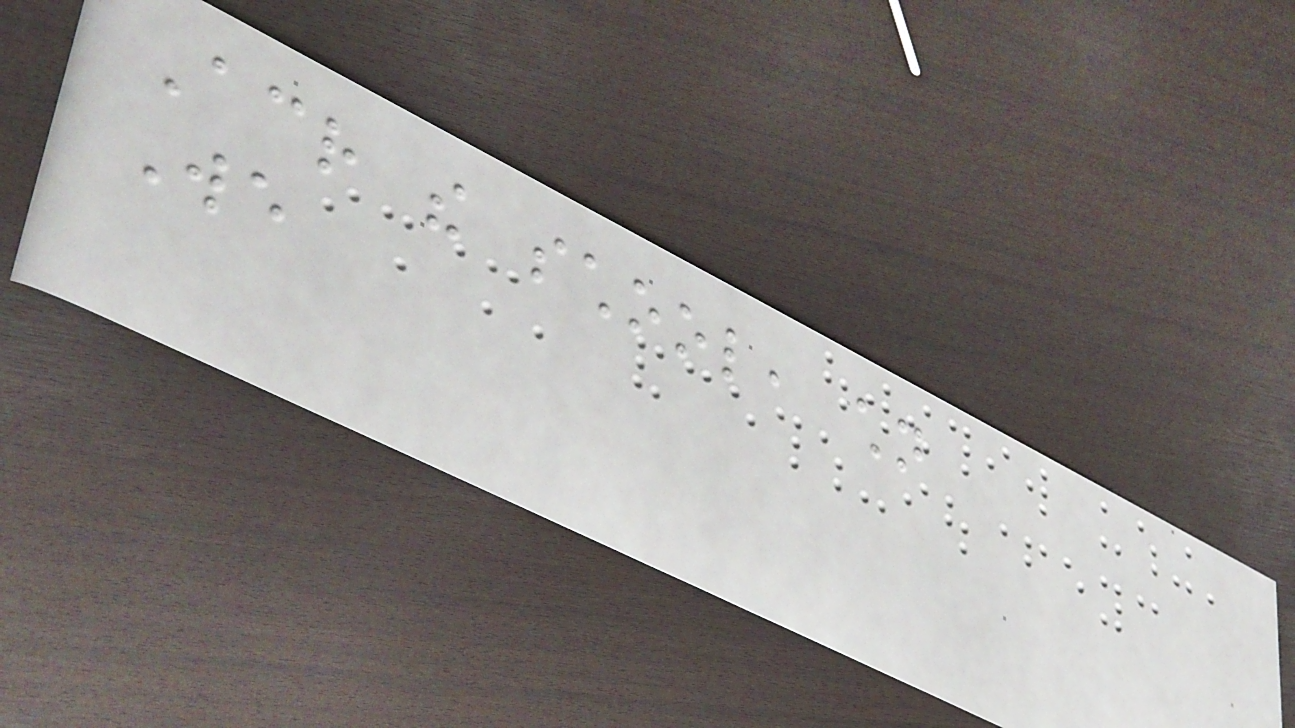Across the school, children
We
